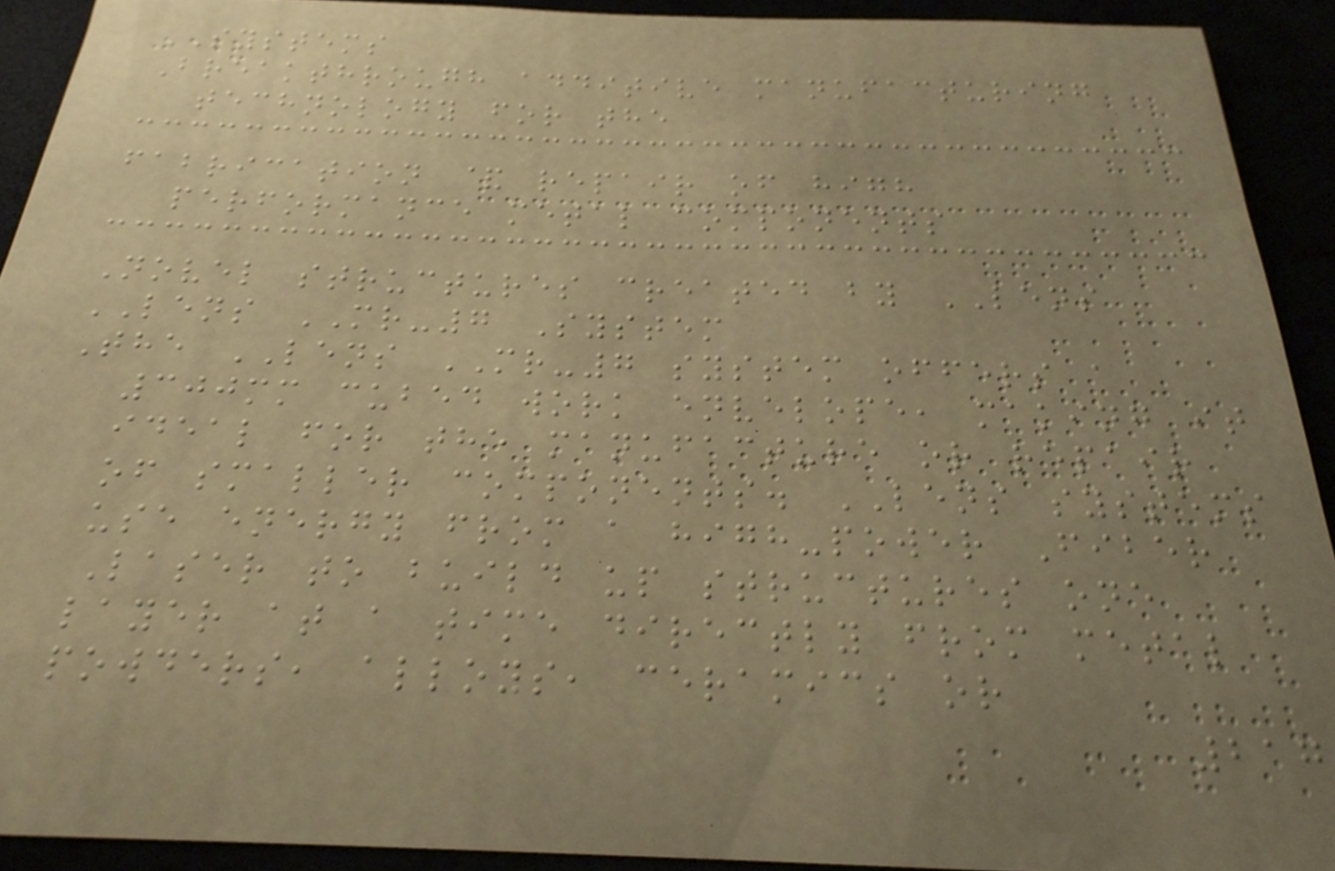SYSTEMS
Breakthrough additive manufacturing
technology for the
fabrication & repair of high
performance metal components
Novel structures created by LENS
LENS MR-7 System
The LENS MR-7 system offers a
300mm cubed work envelope, making it
ideal for the manufacture or repair
of smaller components. LENS systems
use energy from a high-power Fiber
Laser to build up structures one
layer at a time directly from metal
powders, alloys, ceramics or
217
